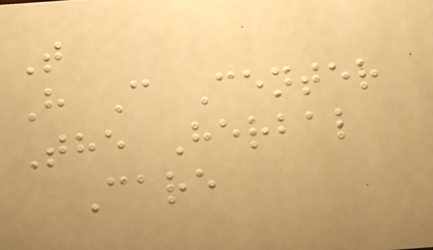T
H C Center
The Herbal
Care
